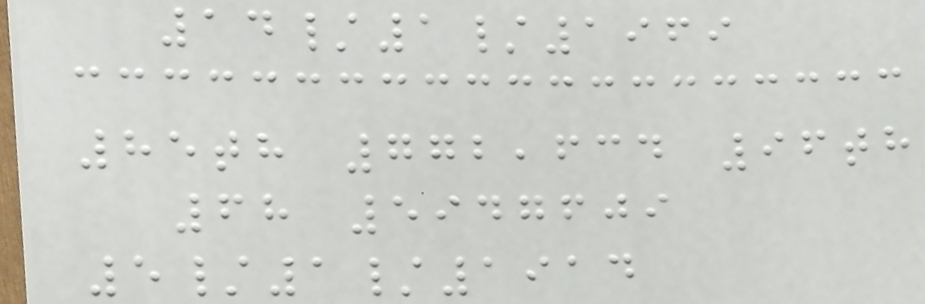14/1/1969
85th 772,634 96th
68 5947609
5/1/1914
